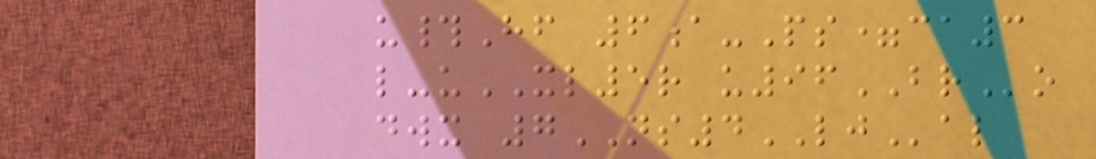u#Hf 6a-Ps=ca3
l-uXL5r u96BRo
dwx 7NS4LJal
